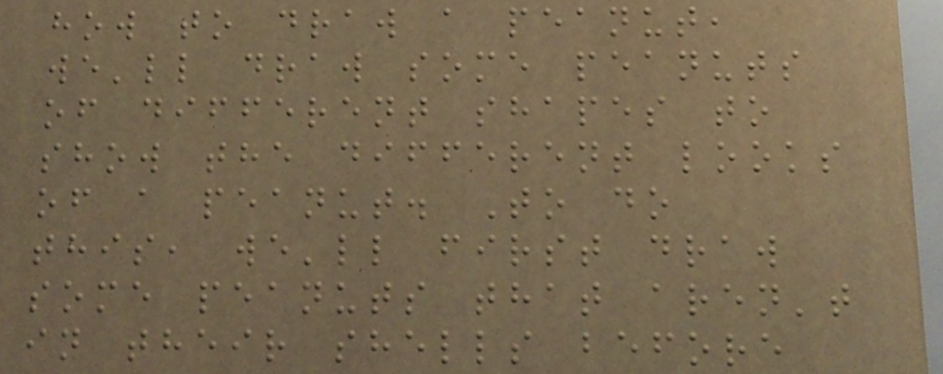how to draw a peanut,
we'll draw some peanuts
of different shapes to
show the different looks
of a peanut. To do
this, we'll first draw
some peanuts that aren't
in their shells before
